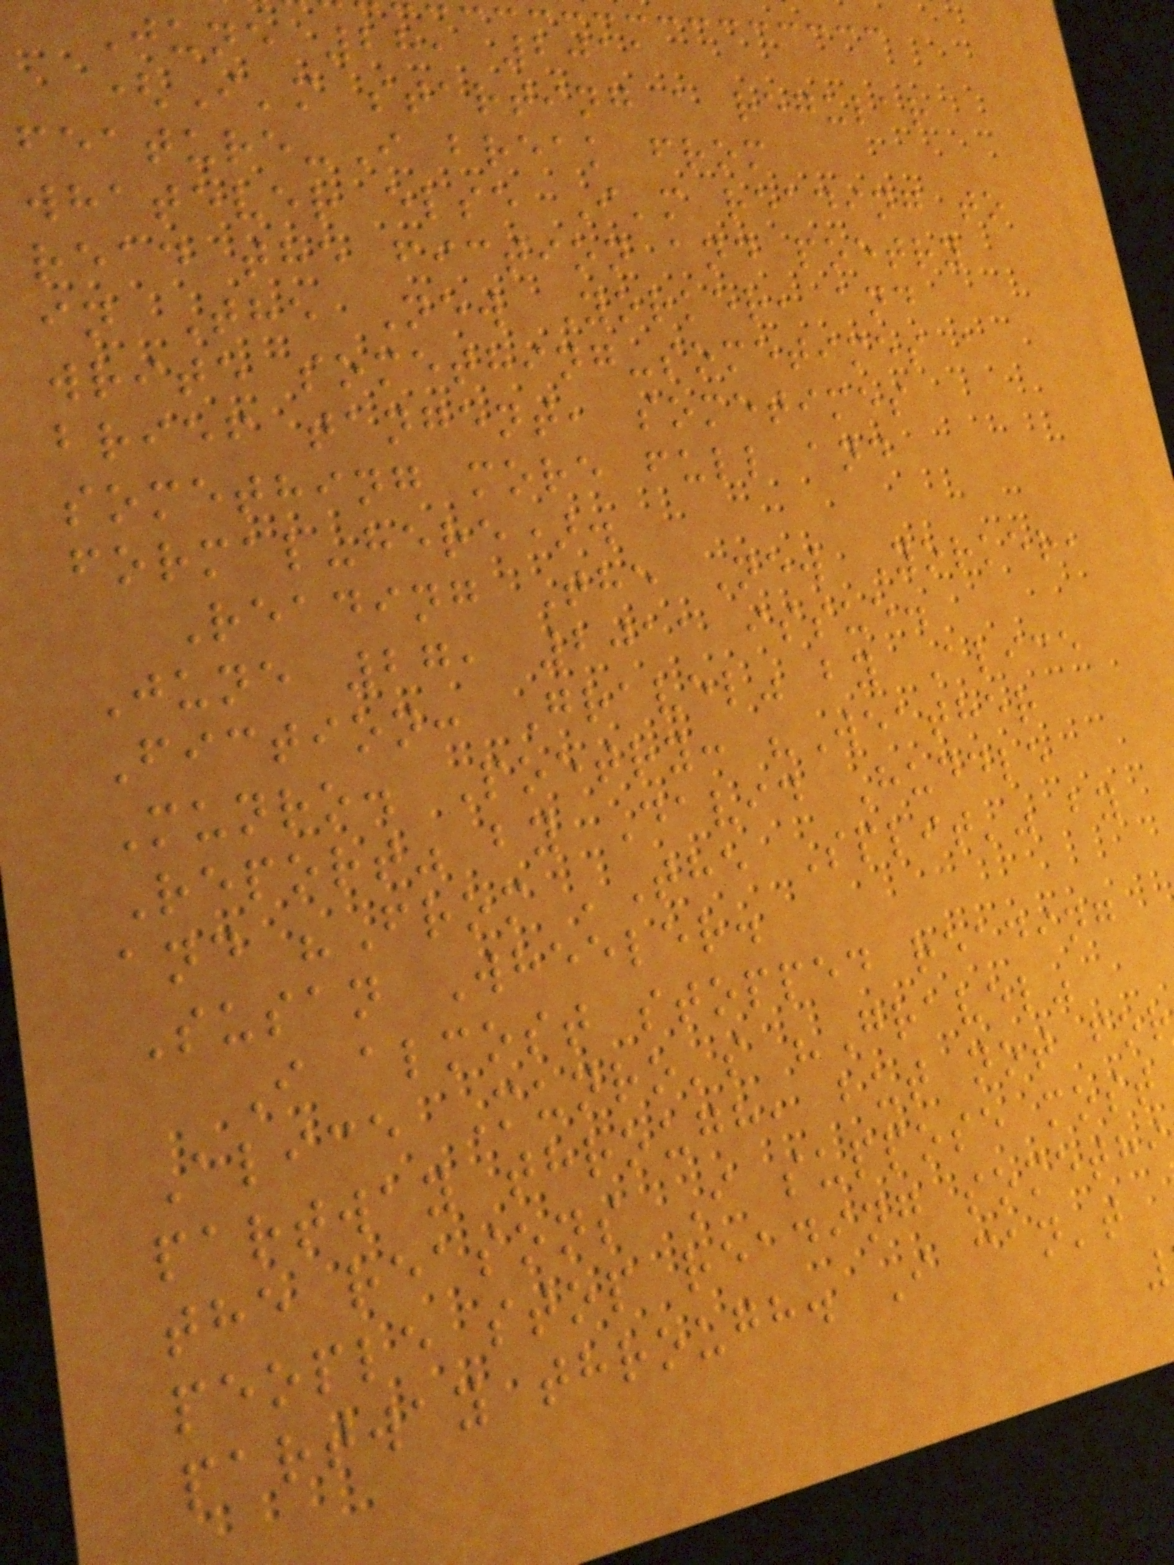June 28, 2011
(I'm starting a regular
feature-I break from
whatever else I'm reading to
read the fiction and poetry
in The New Yorker, and
write something-sometimes a
brief tangent, sometimes
something more full and
formal-here).
Reading The New Yorker,
June 27, 2011 issue.
Fiction: Gravel" by Alice
Munro. Poetry: "Weather
Report" by David Huddle
and "From 'The Split'" by
Susan Wheeler.
I almost stopped reading
Alice Munro's "Gravel"
partway through, but not for
the reasons I suppose most
people stop reading somethi
partway through. I can't
